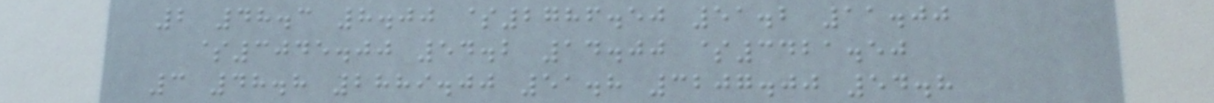2 48.3 8.00 $2786.50 51.2 11.00
$3045.00 54.2 14.00 $3421.50
3 48.8 2889.00 51.8 3207.00 54.8
